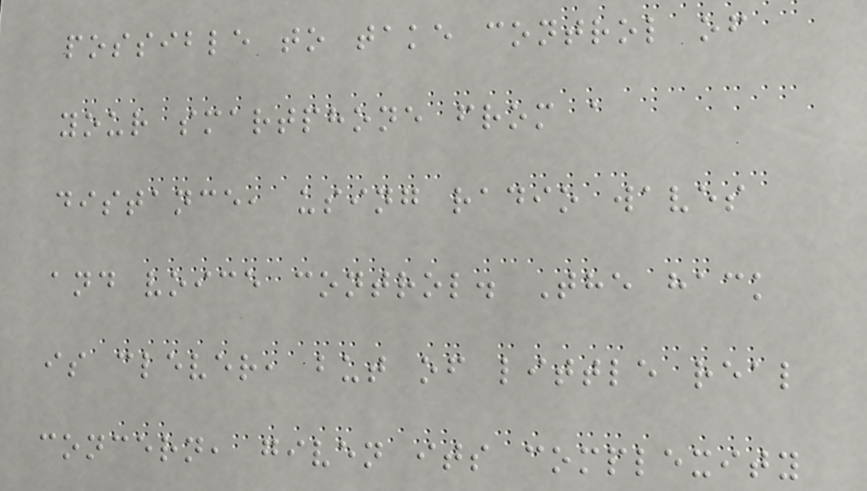possible to take control of
your smartphone from a
distance, using radio waves
and voice control. The hack
is clever, but of little real
concern, given its complexity
